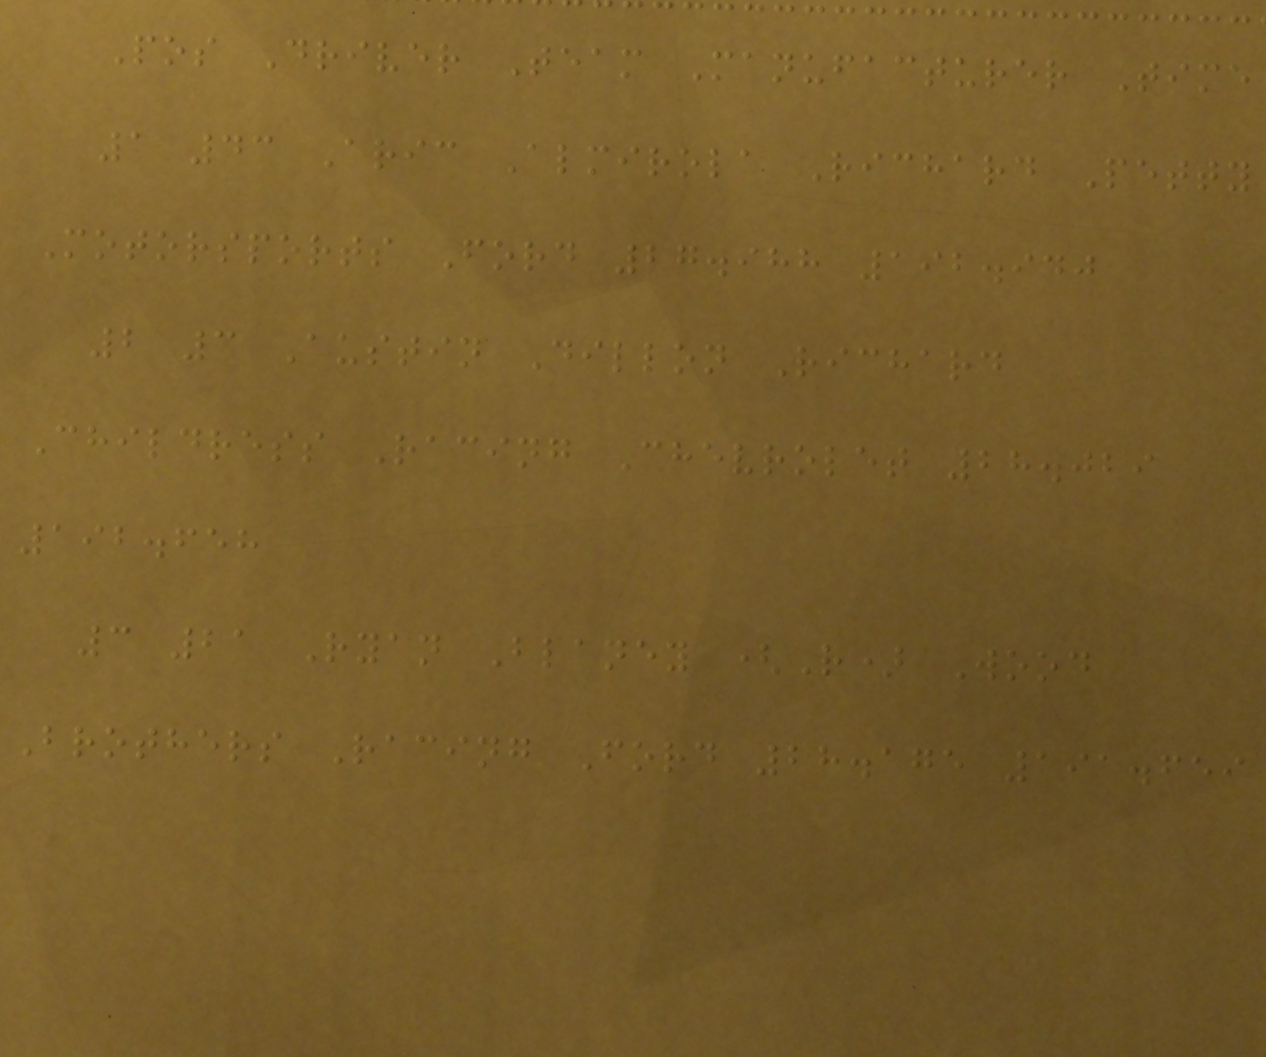Pos Driver Team Manufacturer Time
1 43 Aric Almirola Richard Petty
Motorsports Ford 27.988 192.940
2 3 Austin Dillon Richard
Childress Racing Chevrolet 28.029
192.658
3 21 Ryan Blaney (R) Wood
Brothers Racing Ford 28.175 191.659
